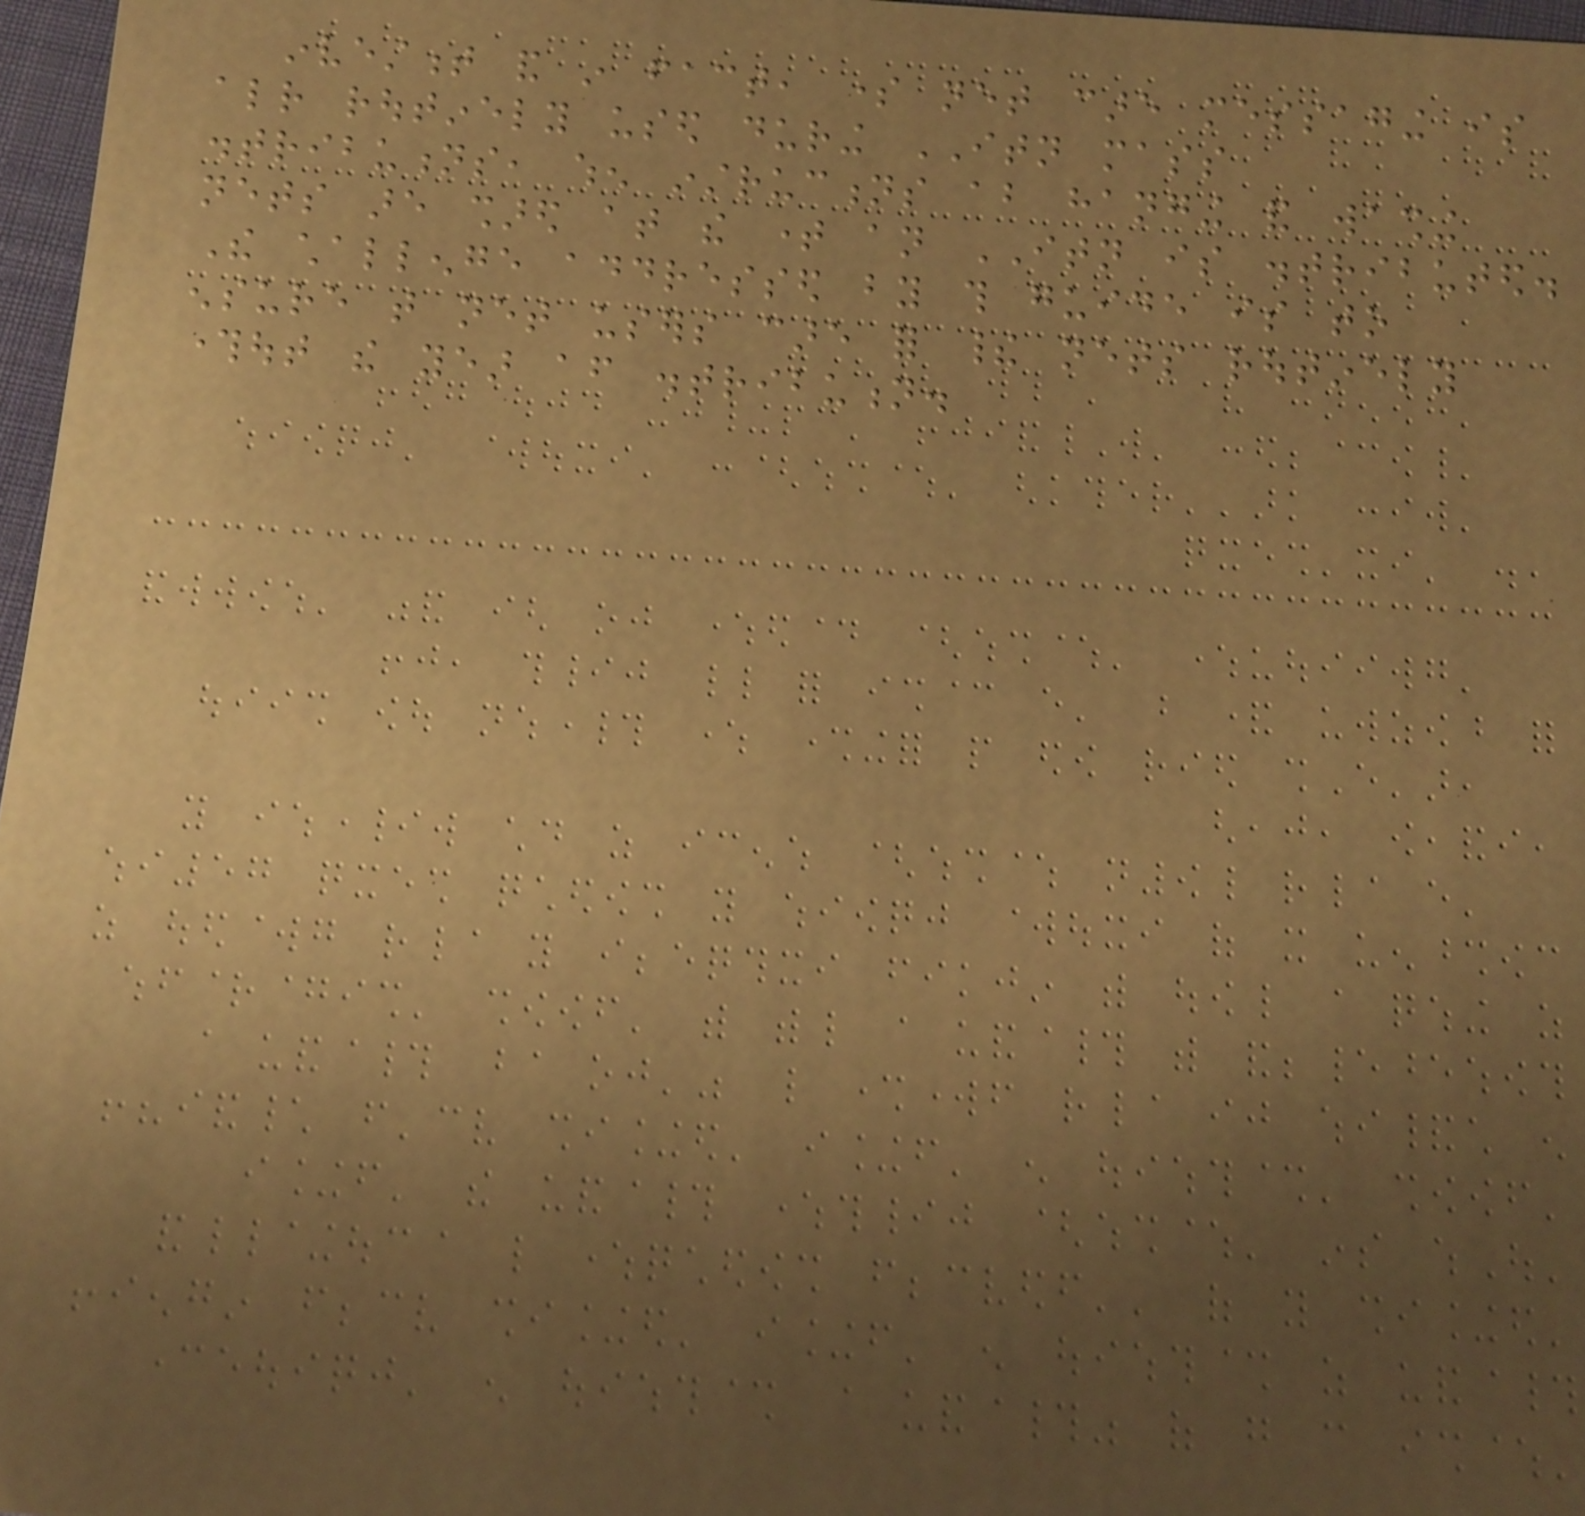investment and in fact, some net care messaging is
already routinely used during ITN mass
distributions, when instructions about hanging and washing
nets are shared at the time an ITN is distributed.
The challenge addressed by this guide is to
ensure that net users care for their nets routinely
throughout the year after distribution.
